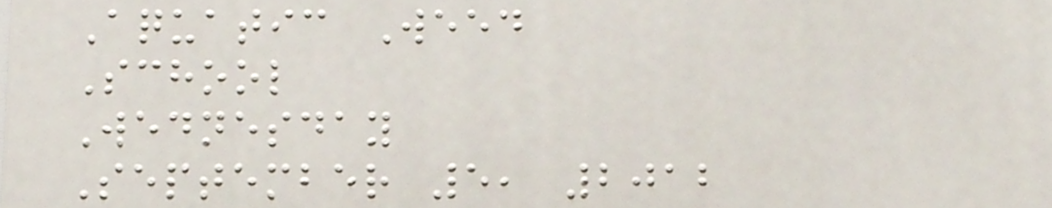Aquatic Weed
School
Wednesday
September 5, 2012
